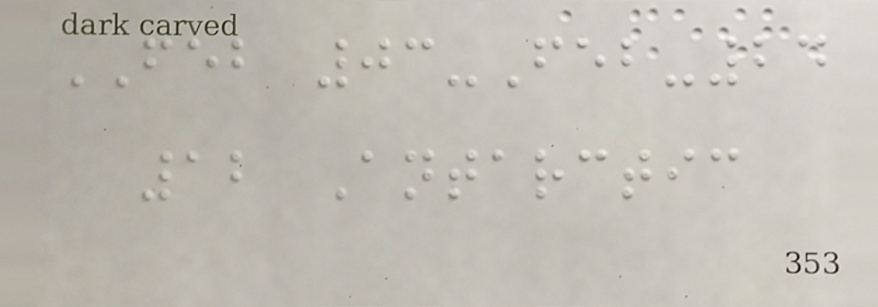FEB 03-Feb-24
12 Antarctic
